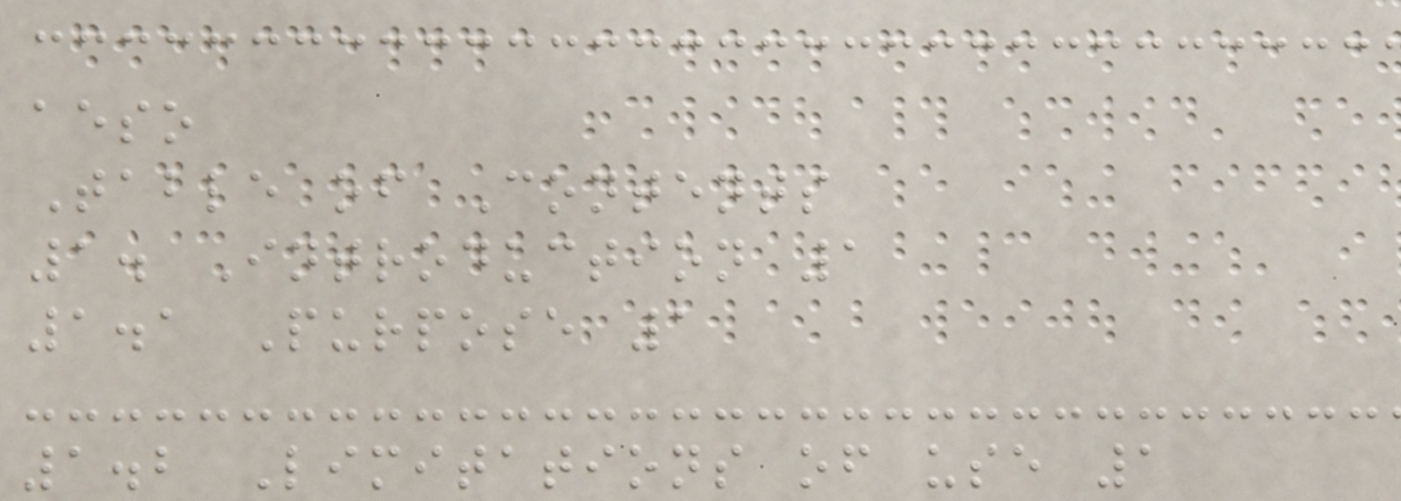aeso
Table of Contents
1. Introduction 1
1.1 Purpose 1
1.2 Limitations of use 1
